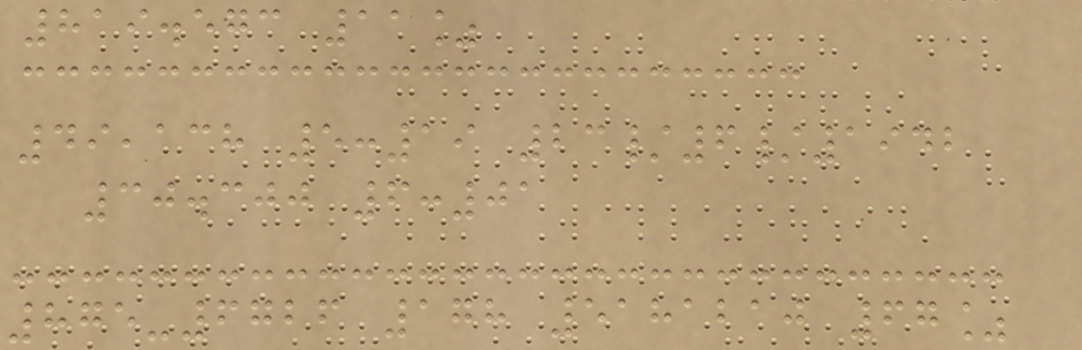819.573 11%
49,138 5:19 23/6/1942
30.300 6:01
875-6726 178 5181210 67%
